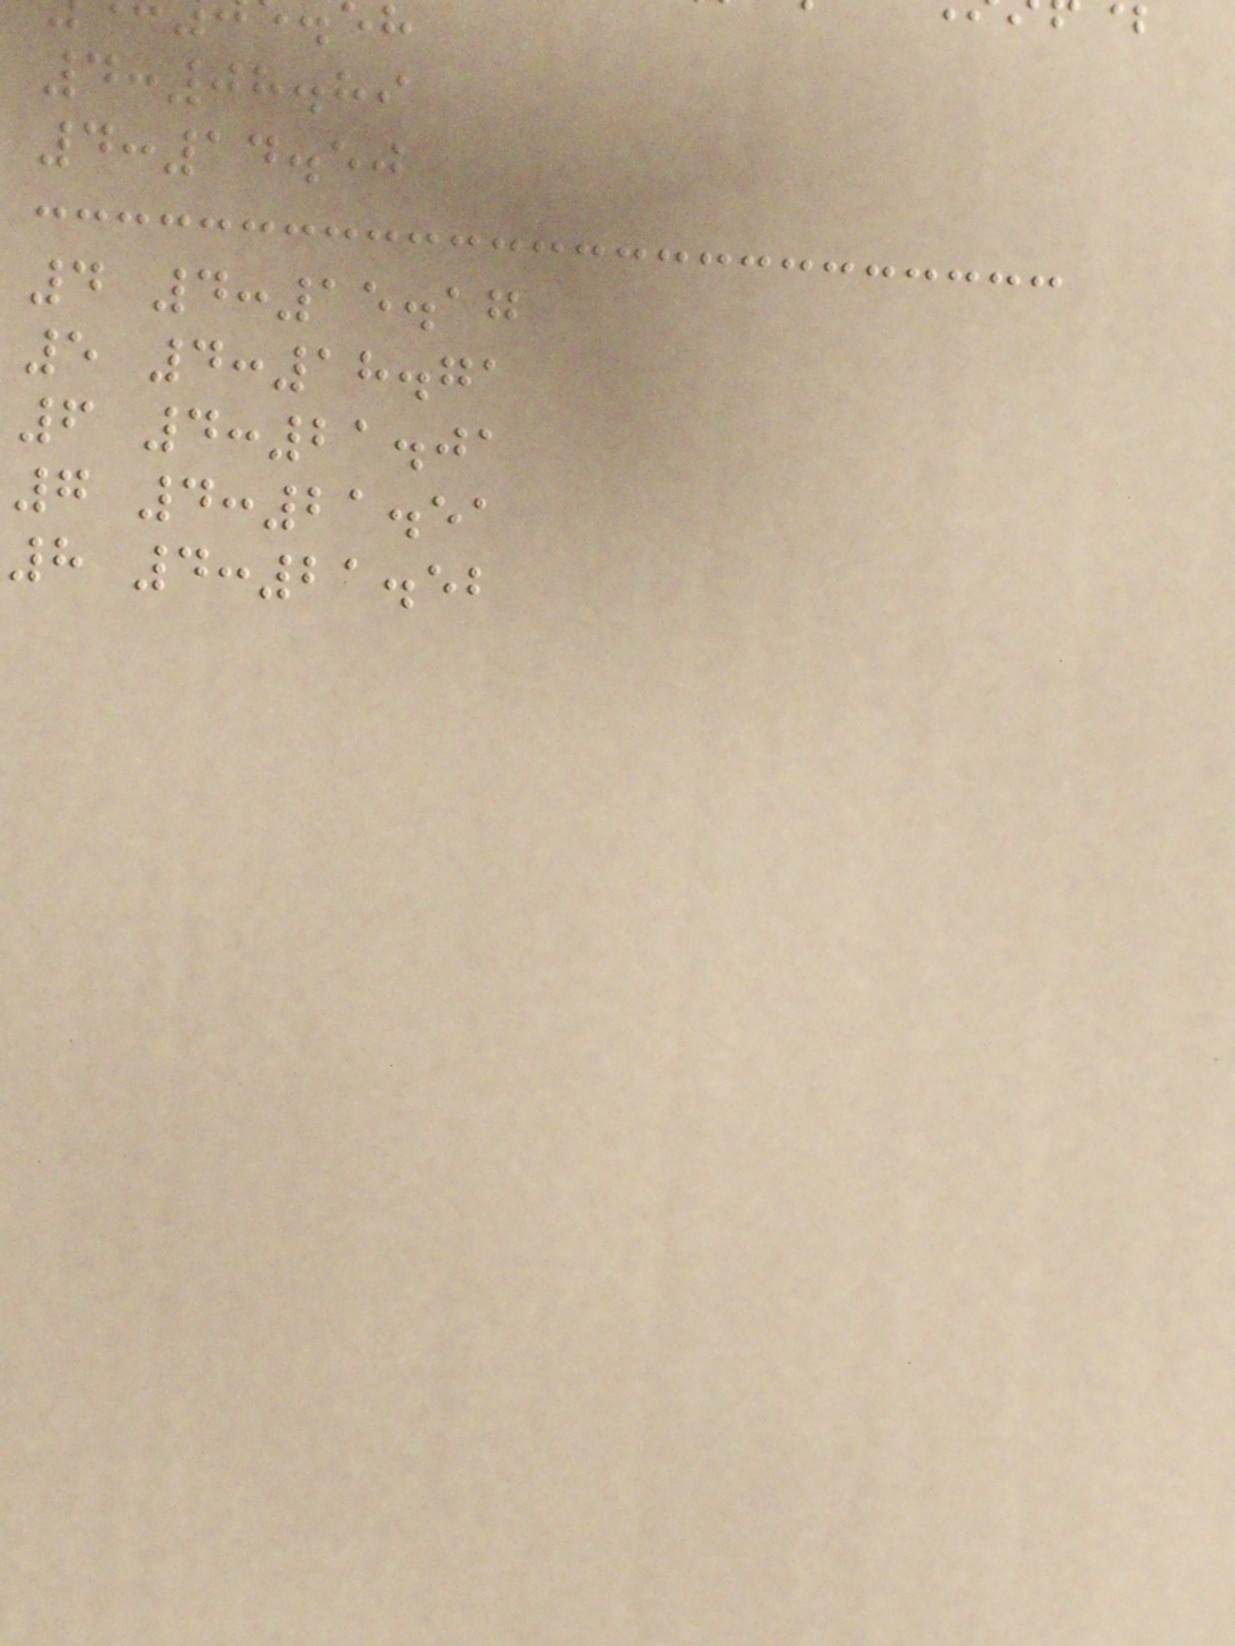4:08.89
4:14.50
4 4:15.17
5 4:18.71
6 4:21.01
7 4:21.51
8 4:21.52
